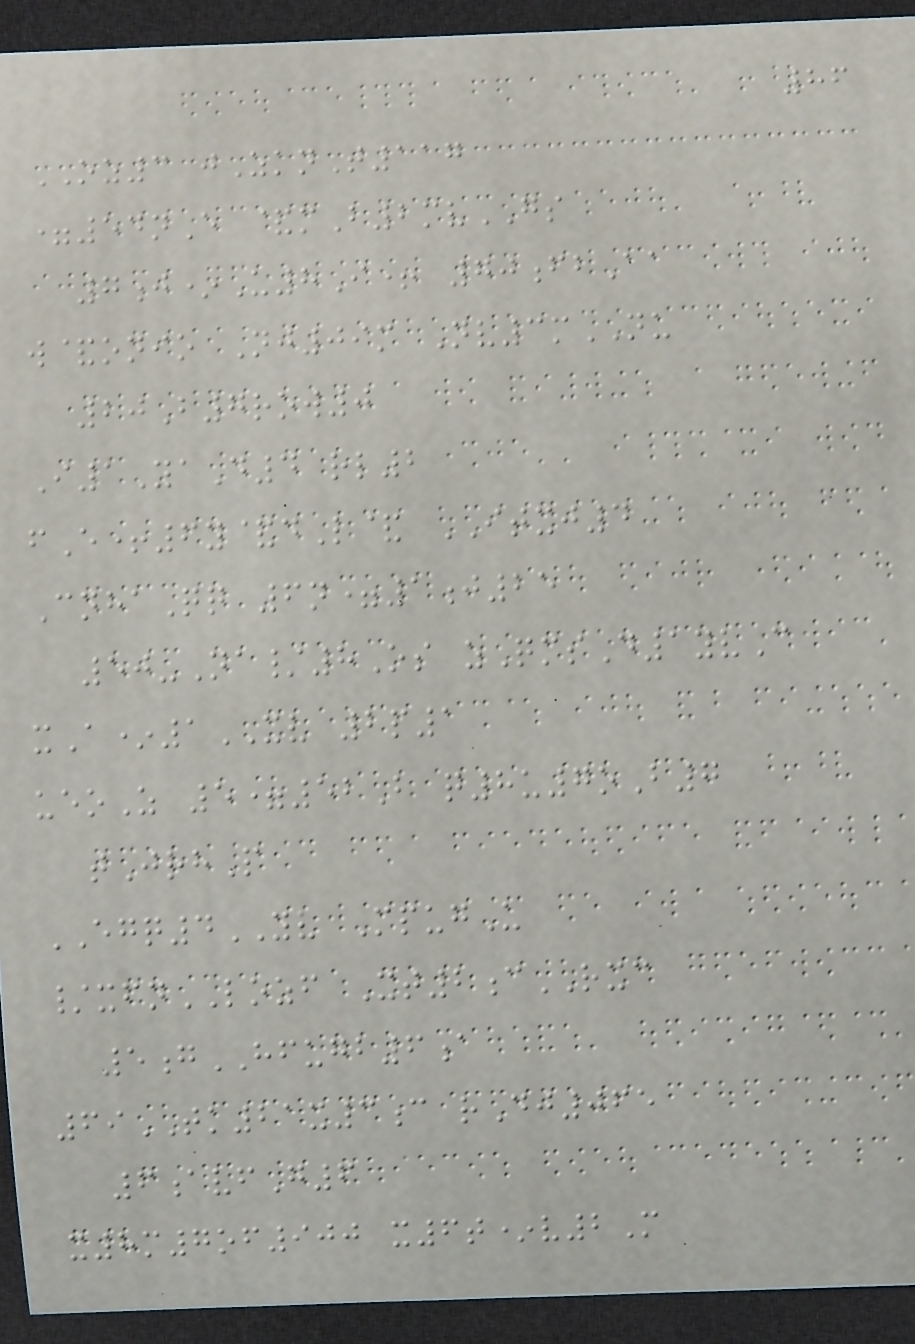86
OZ3 jZknT117
=54nE &mB2mvGS
7j*U8I+ 70fbAa
w&onio Nj09m Nv3mNU
20B7row0
I1YaD4 rl2
fE+6y&dL& ITXJ4
CnhaQq 6n=1j25
50-Na/8Os zQmsD1yvC
xA*1XV 2p1
ueoZ 5=52B q8u7oB7
tJrhP
EGQ4YV MpugU
/xfnLOZF Xt2cRXC
5gHFUGB6a
69TK21x3c rDj065
6avfG6
x8m7of900 x6t*v2M
